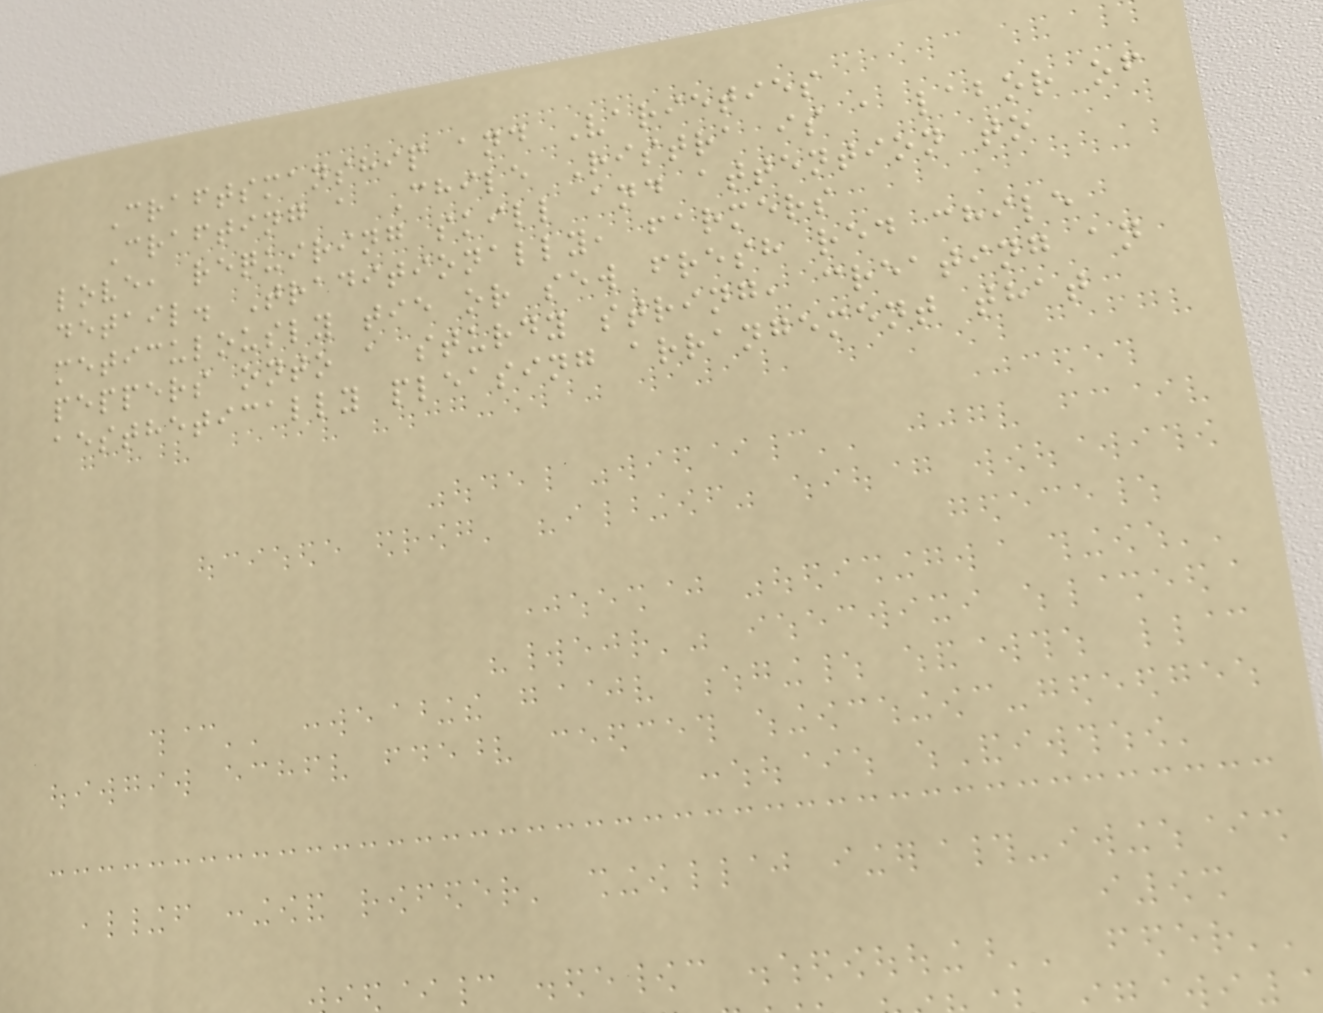Craftsmanship and Varieties
Crafting a Chile Ristra is a labor of
love, requiring skill and attention to
detail. Traditionally, farmers
meticulously tie or sew fresh red chile
peppers onto a sturdy string, creating an
aesthetically pleasing arrangement that
